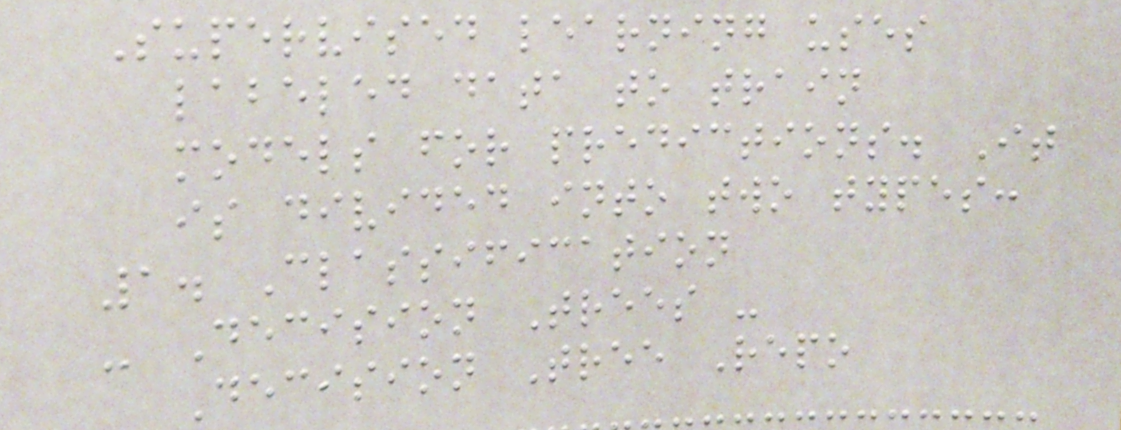Supervised learning uses
labeled data to train
models for predictions. It
is divided into two types:
1. Classification
- Decision Trees -
Decision Tree Repo
